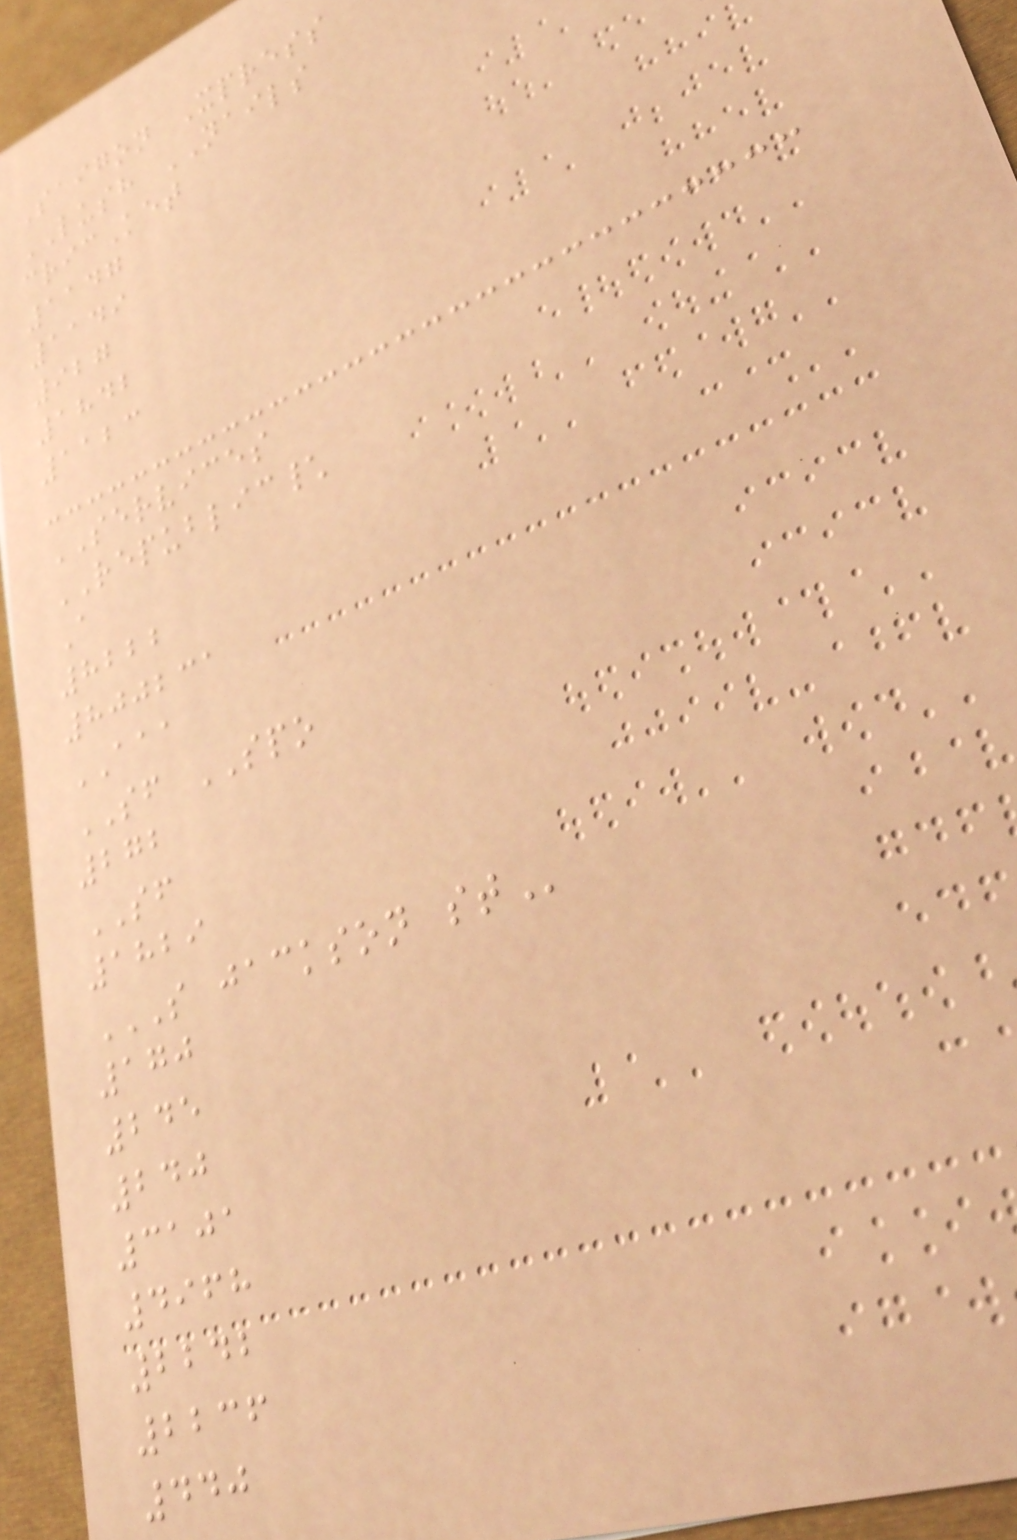Saigon Xpress
LUSH NAILS
cricKet
1147
1149
927
1842
1123
SERVICES
REPUBLIC\
A
8222
800231
AAA
SF SPO
272
SF
1829
S JACKSON ST
170
245
240
3101
4968
2242
2236
440
